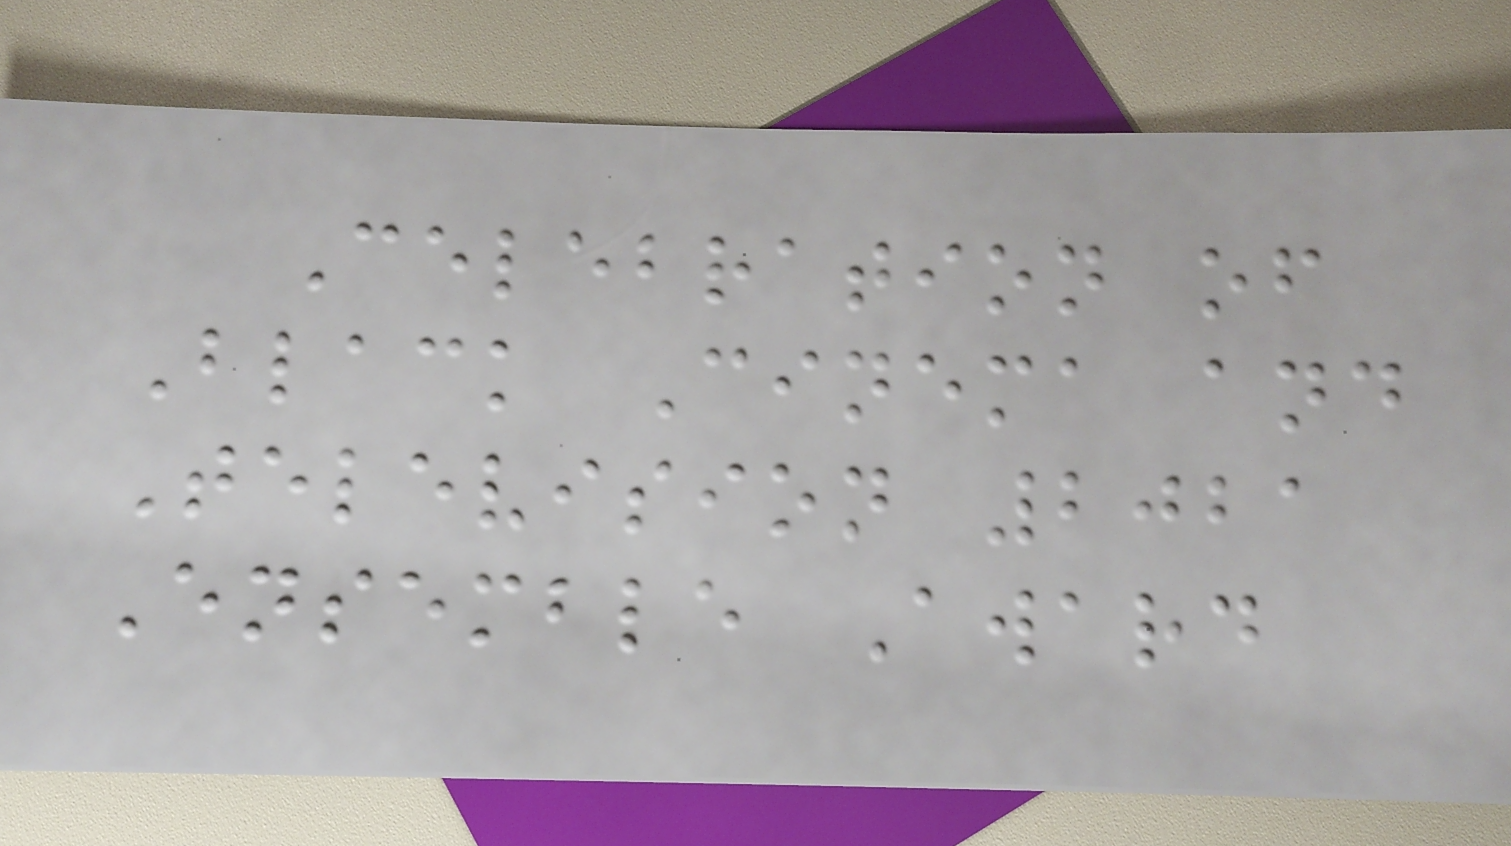Celebration of
Black Cinema and
Television 2021
Ensemble Award
